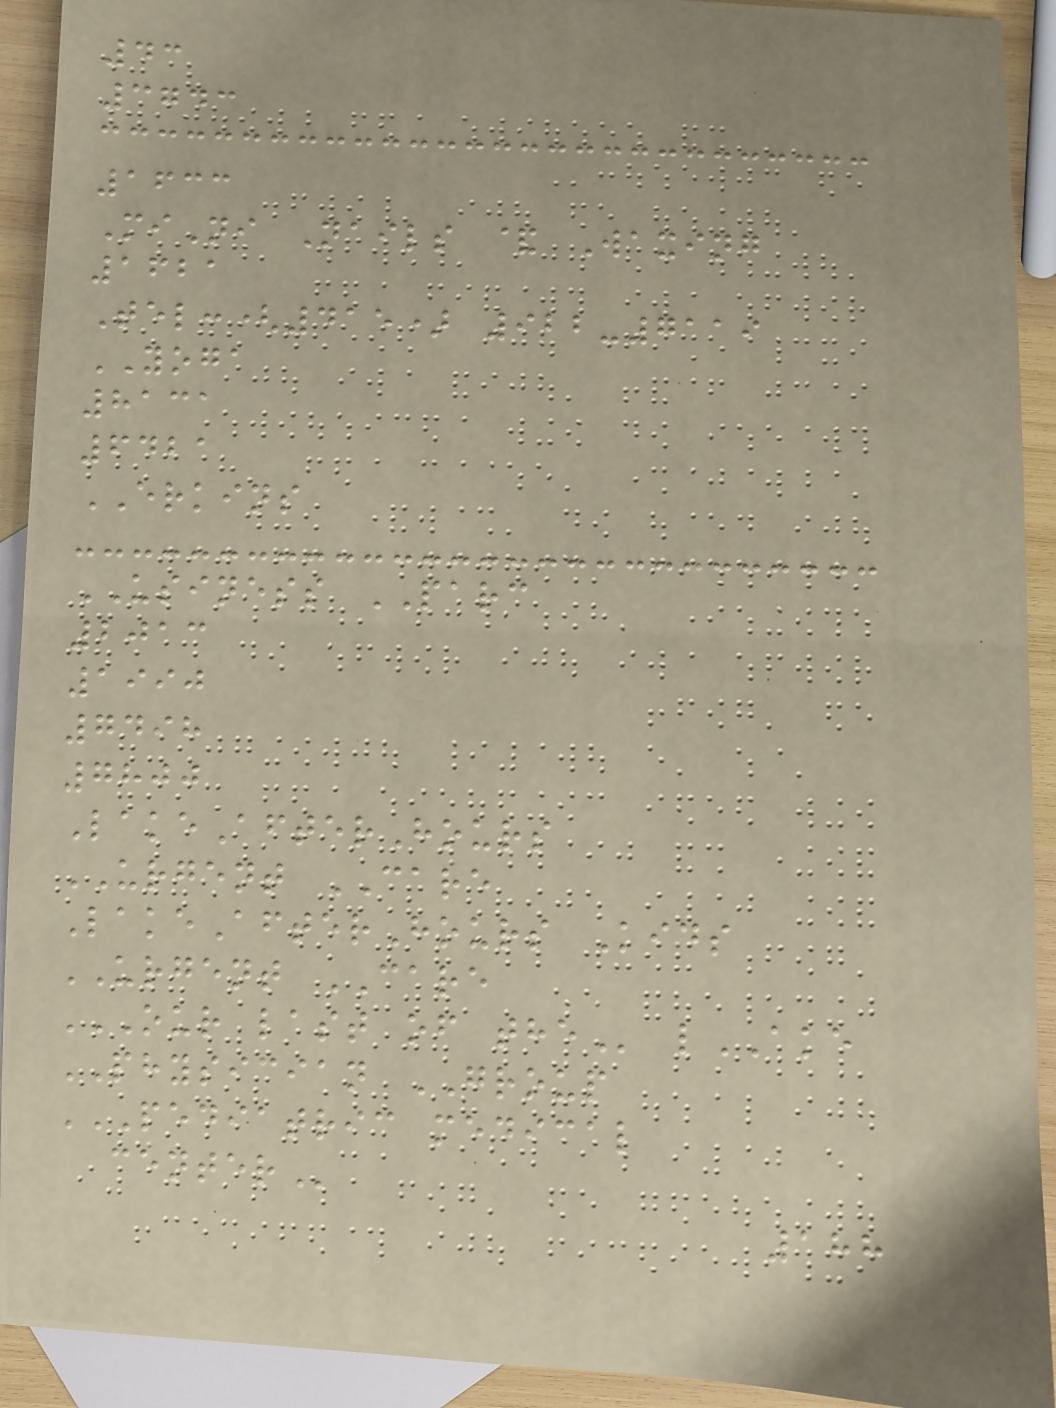43
3743
1633
MiNi Nails & Waxing
1621
Tel:(415) 922-7119
YOGA
8131
6421
ERKINS
USINESS PARC
2013
1990
7498
7800
LakeAfterHours
URGENT CARE
LakeAfterHours Kids
URGENT CARE
OUR LAST OF THE lAKE
PHYSICIAN GROUP
PEDIATRIC MEDICAL
CENTER
188
